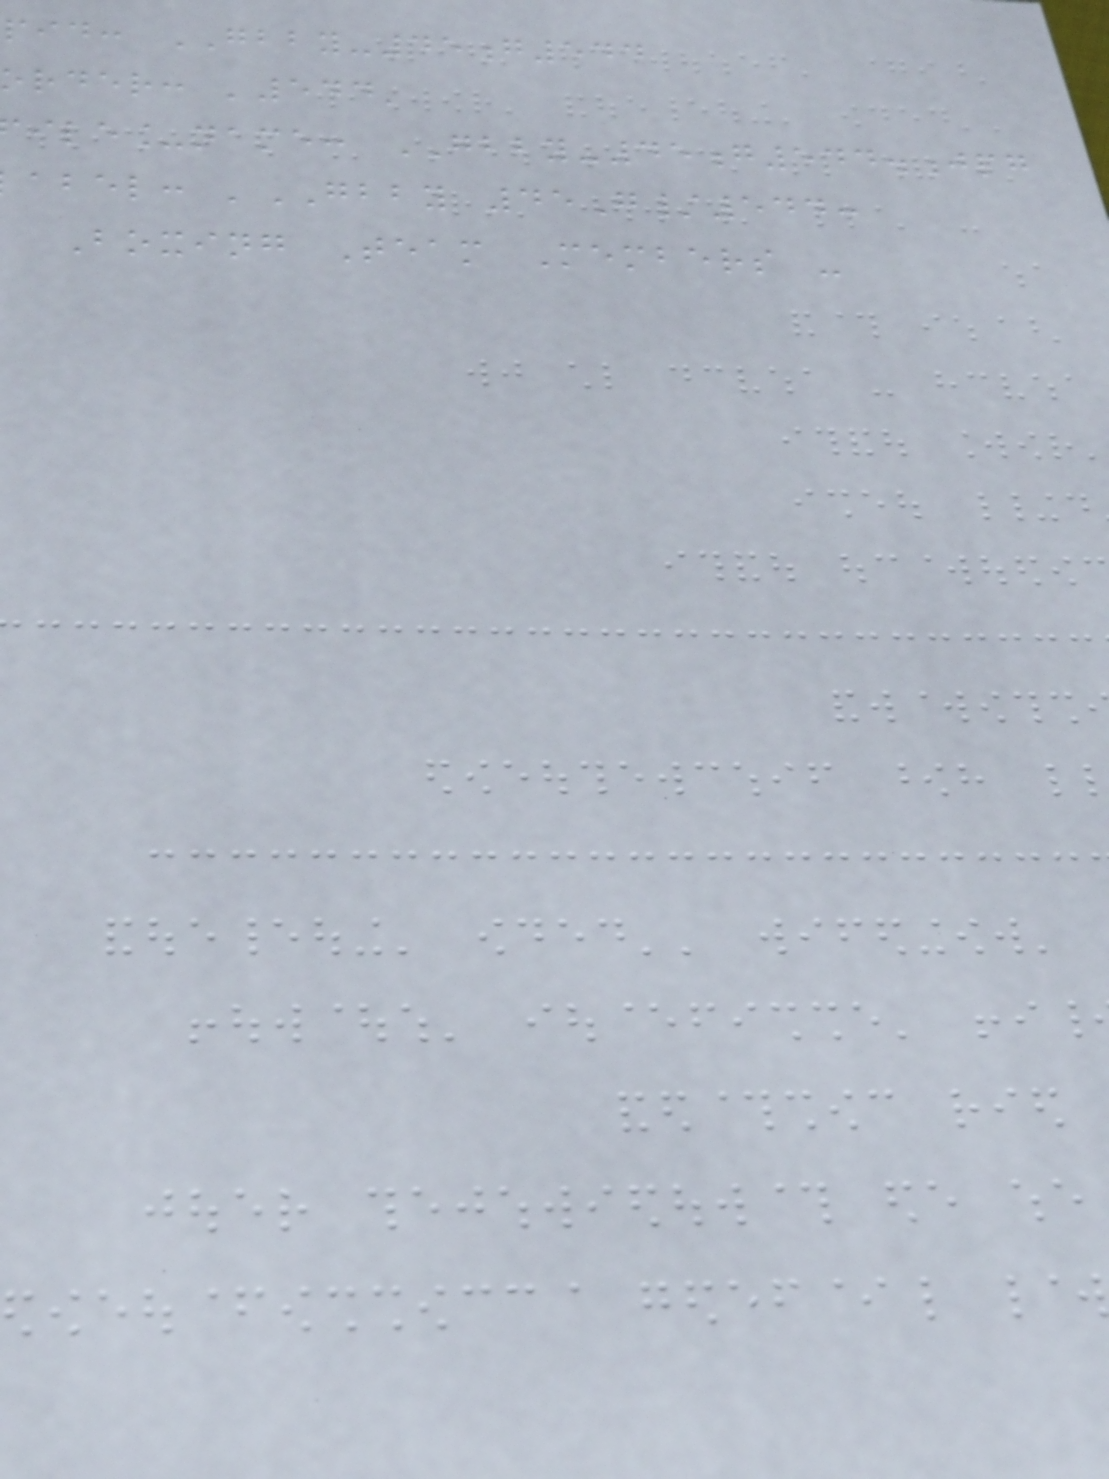pid: GBBY-45g544
order: '544'
ile_name: GBBY-45g544.jpg
abel: 'GBBY 45G/544:
Boxing Team Members -
